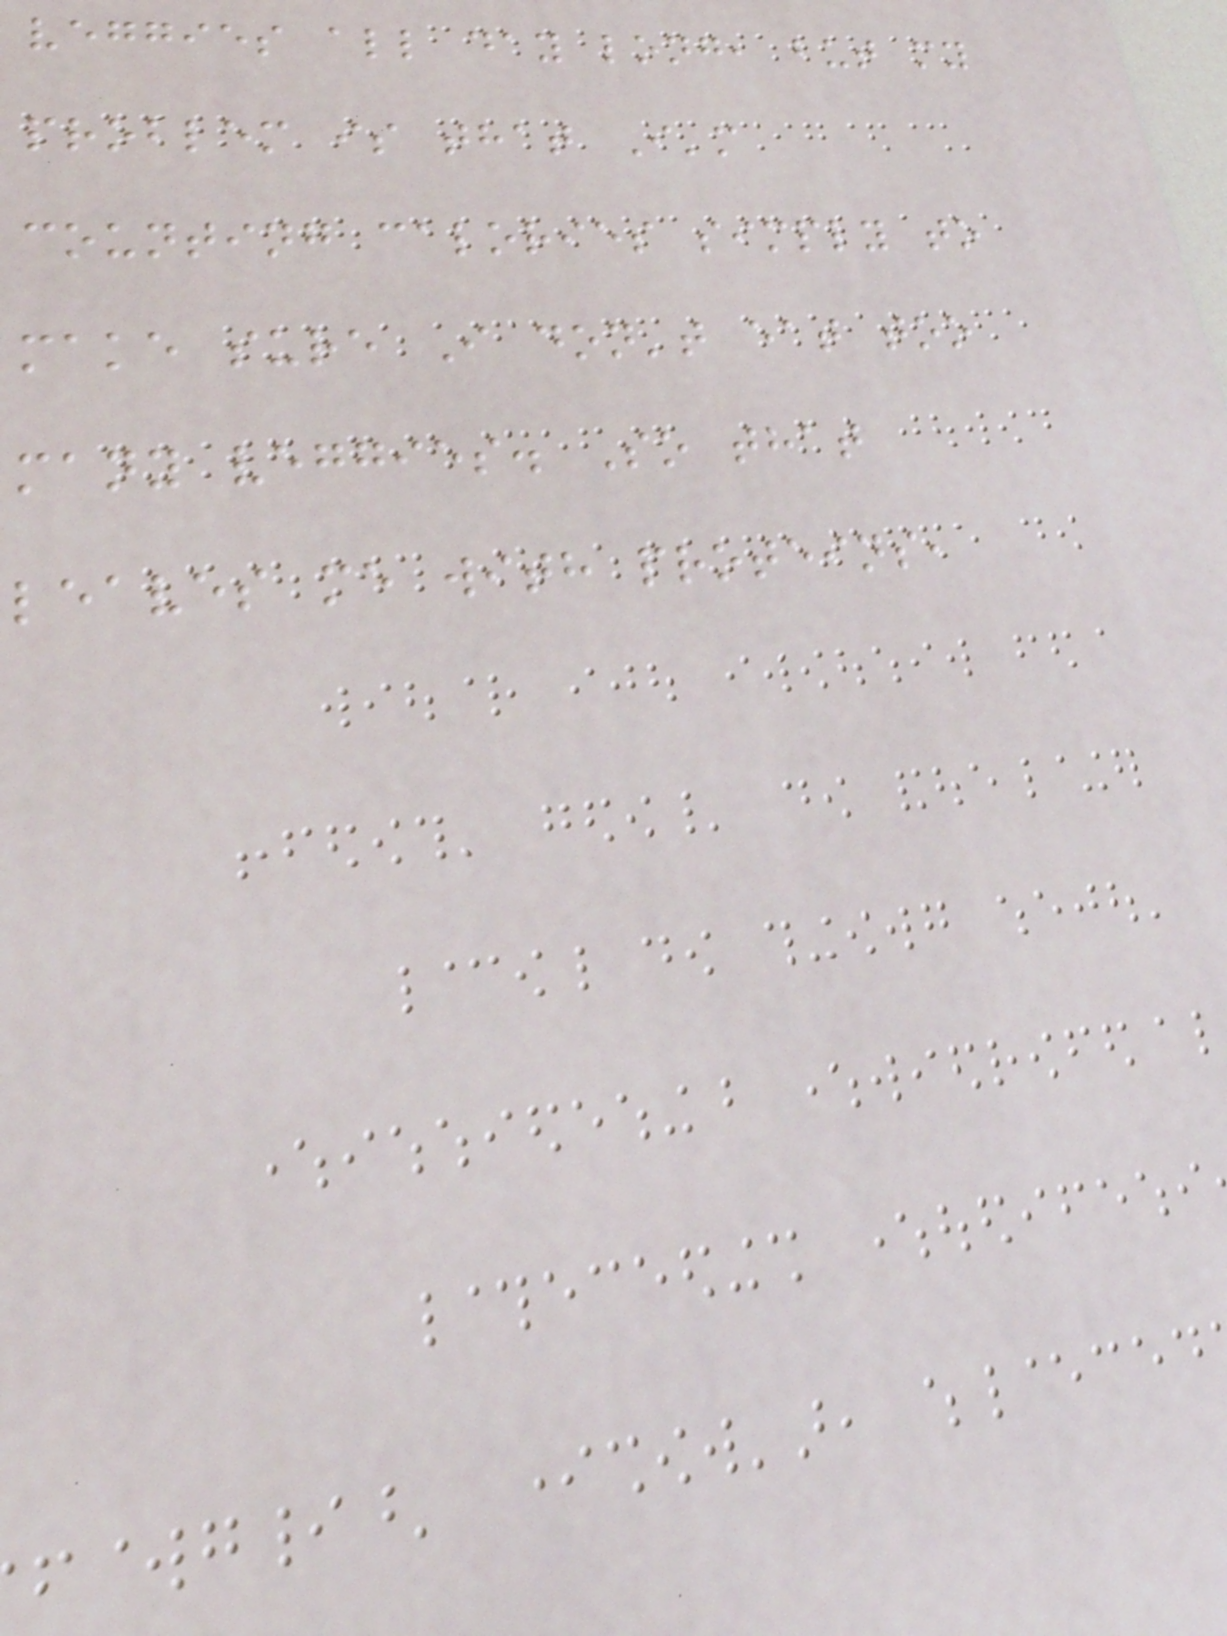veggies all day long, but my
problem is that I'm
counting calories simply to
make sure I don't eat too
many veggies. So that
leaves me with proteins,
